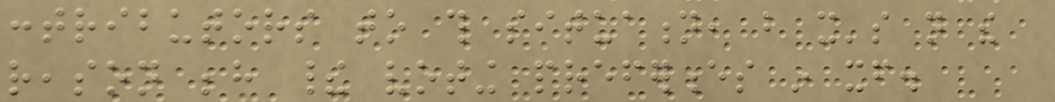contributors to this situation, but it's not the
reason behind their voting preferences in itself.
